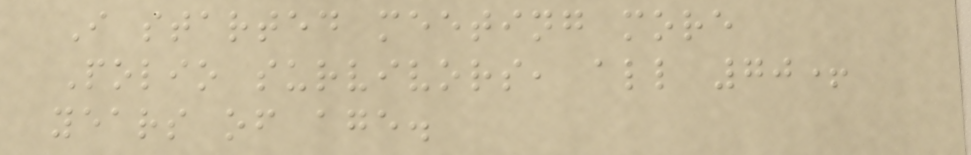I started meeting more
Polio survivors, all 70+
years of age.
